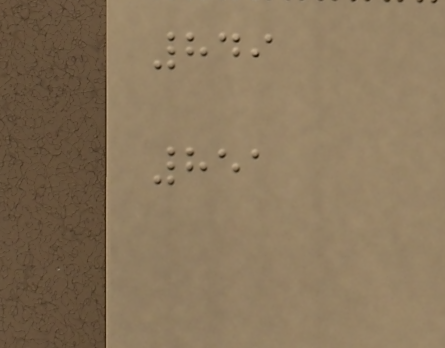849
851
